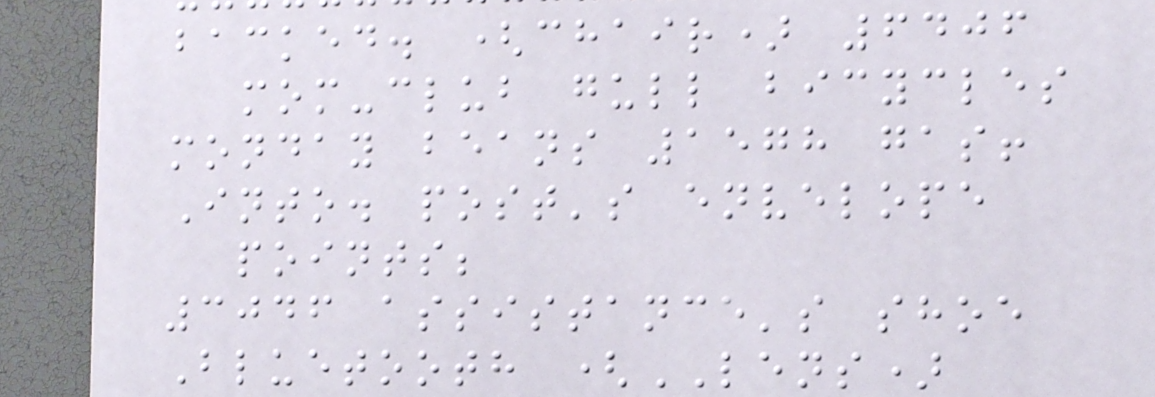backed. (chair) 6406
mom-club gull bicycles
monday beans 1578 gas!
Into. post's envelope
points;
3046 assistance's shoe
Bluetooth (LENS)
